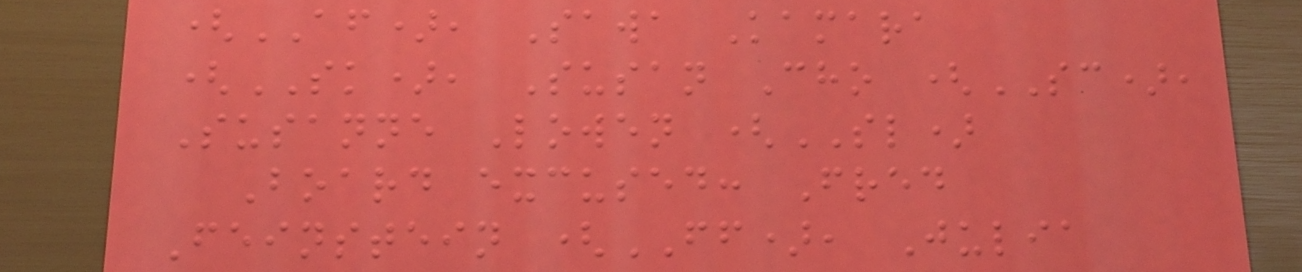(AF), Sawa Kamara
(SK), Susan Cho (SC),
Susanne Lowen (SL)
Board excused: Fred
Feinstein (FF), Julia
